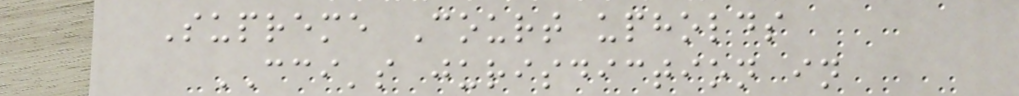Supreme Court upholds
CCI's jurisdiction in
